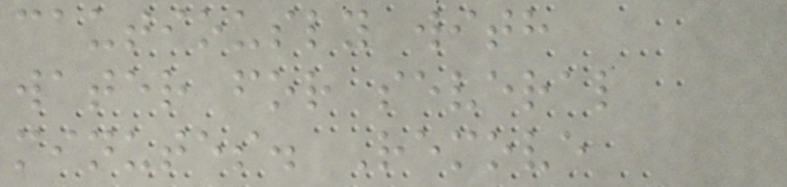cautiously with
water for several
minutes. Remove
